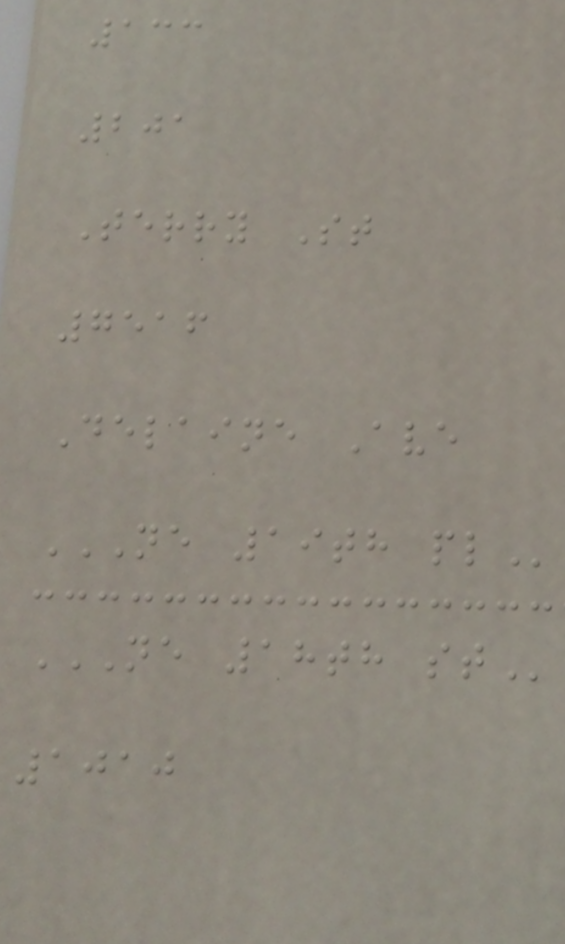133
201
Terry St
7516
Delaine Ave
NE 19TH PL
NE 18TH ST
1010
